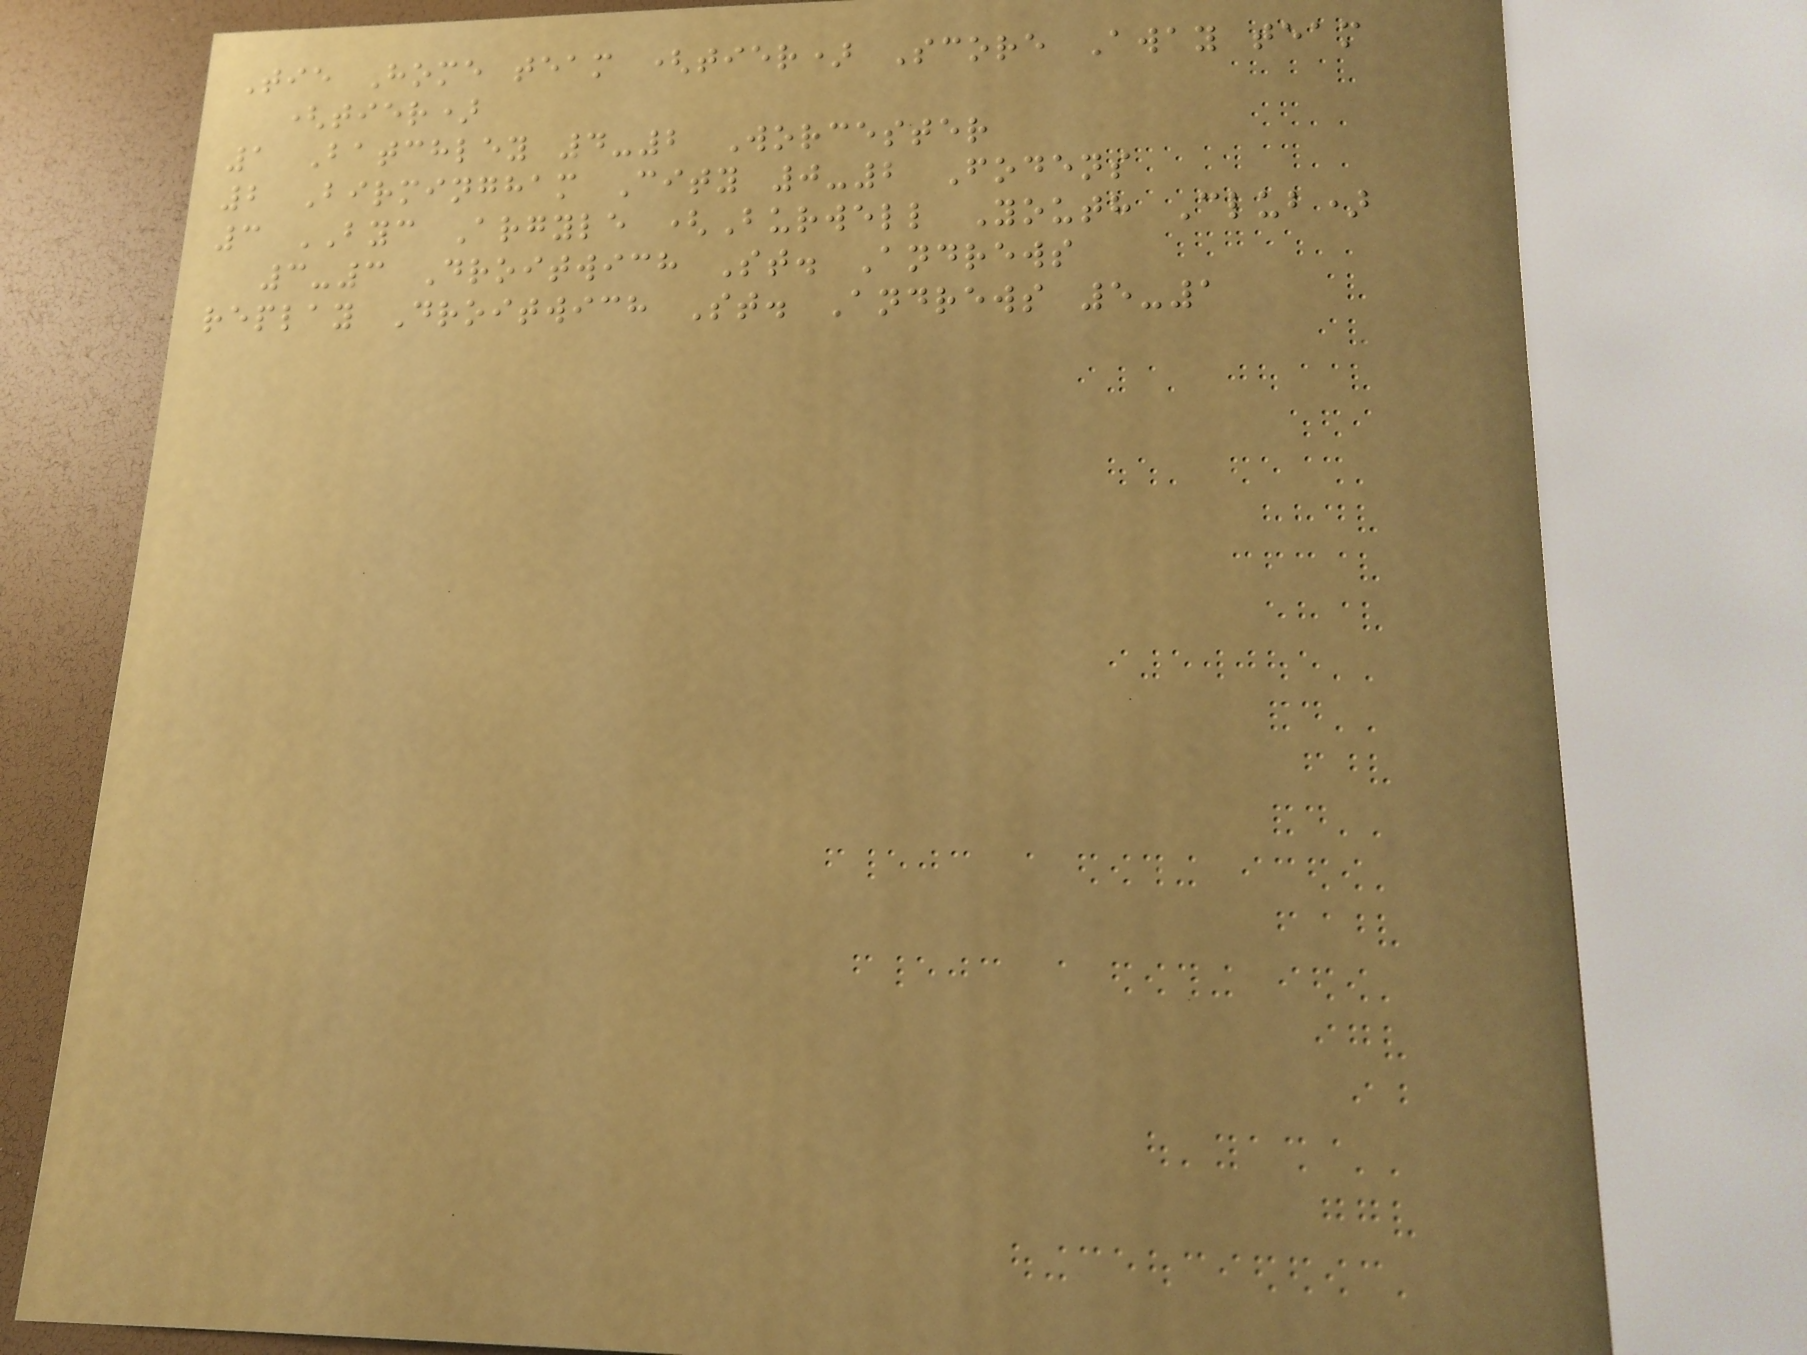Tie Home team (tier) Score Away team
(tier)
1 Batchley 4-2 Worcester
2 Birmingham City 0-2 Fodens
3 BYC Argyle (Burwell Youth Club)
3-3 Droitwich St. Andrews
replay Droitwich St. Andrews 5-1
